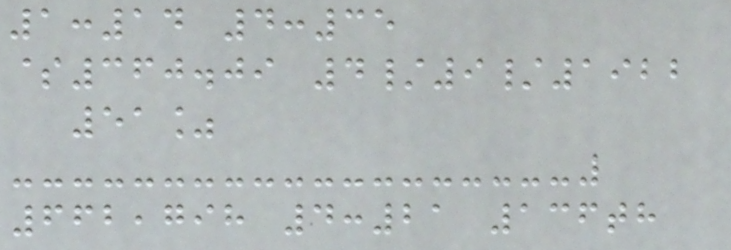1:14 4:35
$360.09 4/9/1922
51%
662,798 4:21 136th
